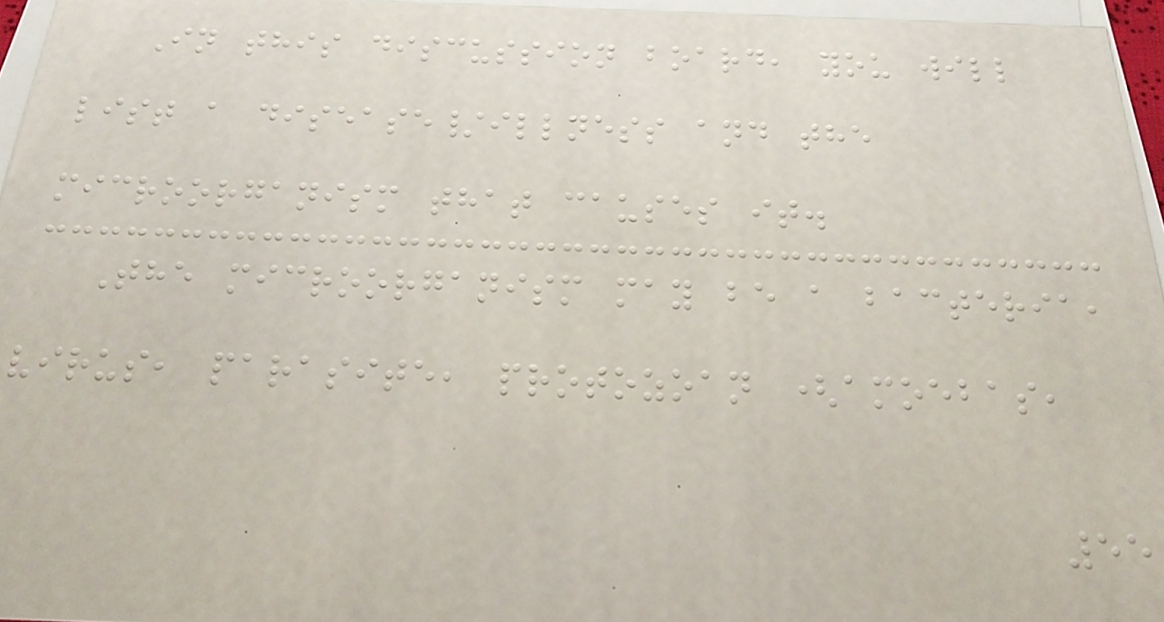In this discussion board, you will
list a disease/illness and the
microorganism that causes it.
The microorganism may be a bacteria,
virus, parasite, protozoan (amoebas,
55
